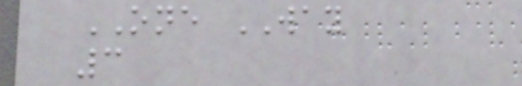ONE WAY
3
